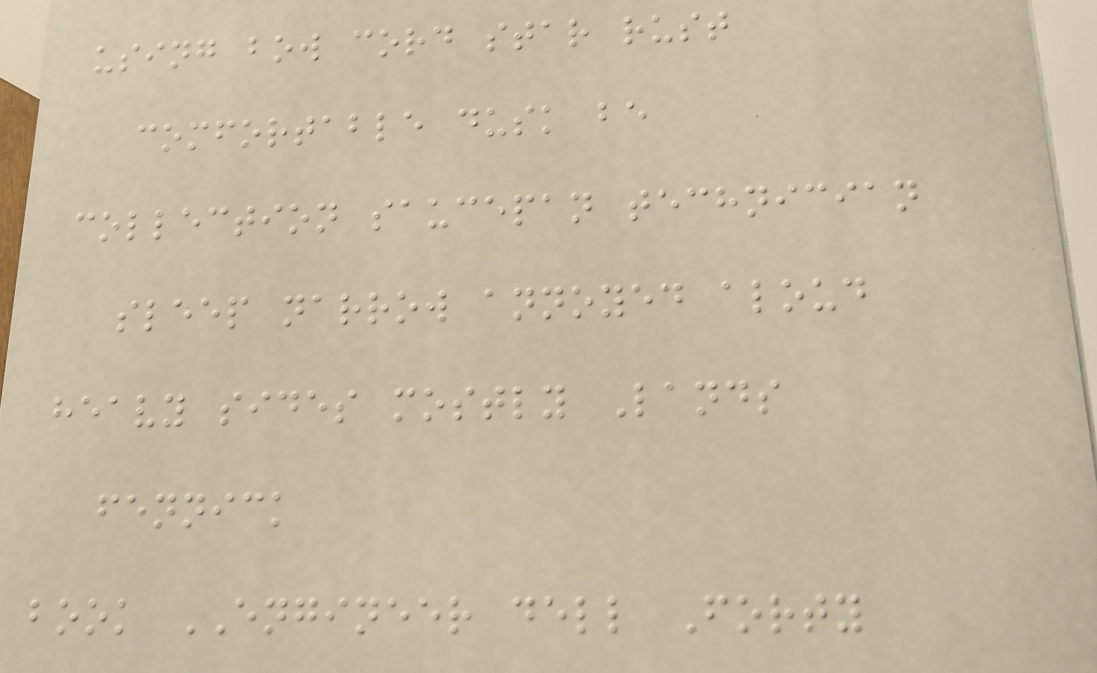using bow cord star rust
comfortable dusk be
collection saucepan technician
sleep narrow annoyed aloud
heavy sides mostly Lands
fennick
book ENGINEER dell Forty
